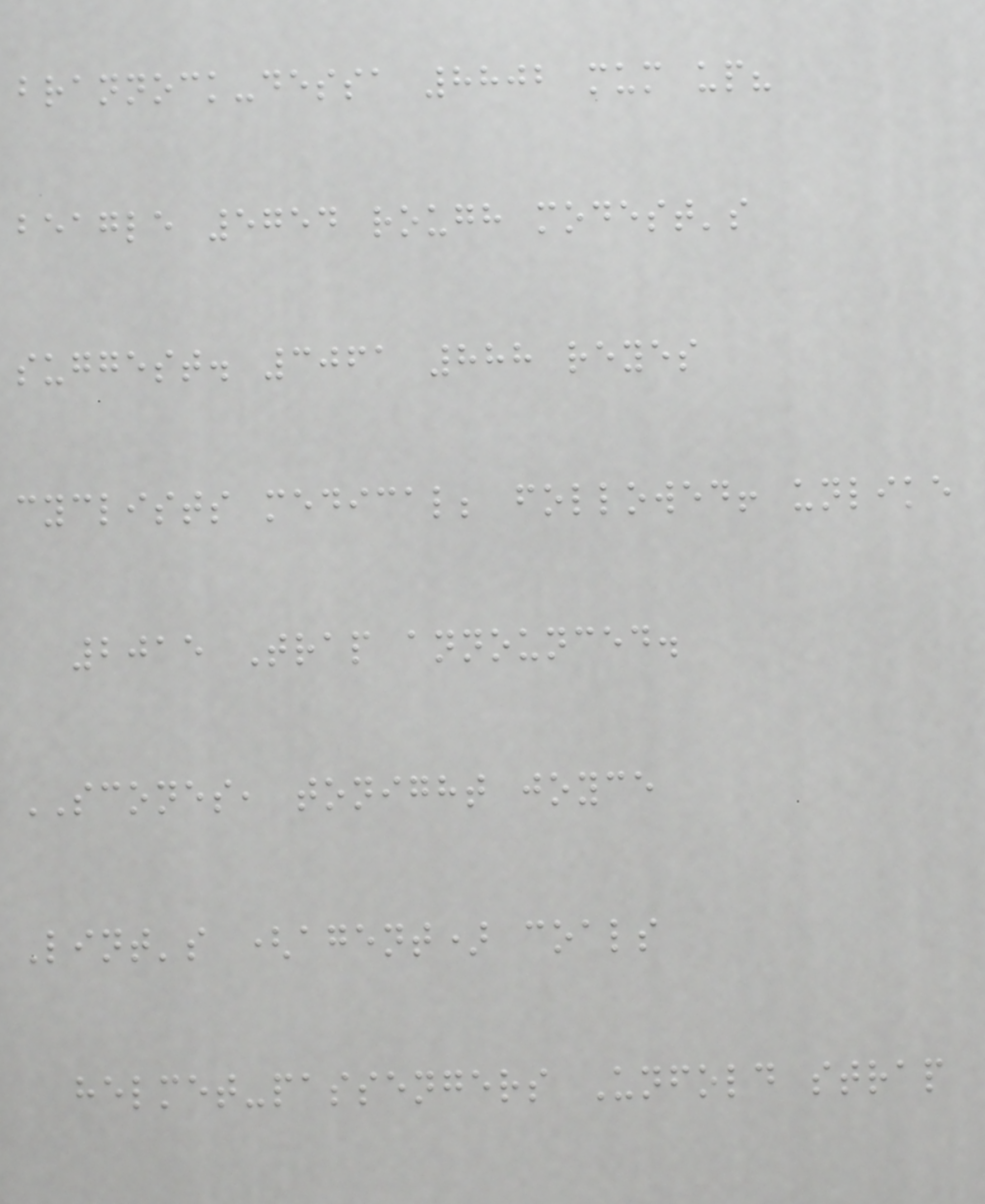brannock-dessa 8802 mum up?
beagle 5754 rough modest's
suggest. 3061 888 reyes
cyclists medical; followed! unlike
2015 Trap announced.
SCONES, tonight joyce
Lint's (agent) coals
helmet-passengers Unfold strap
